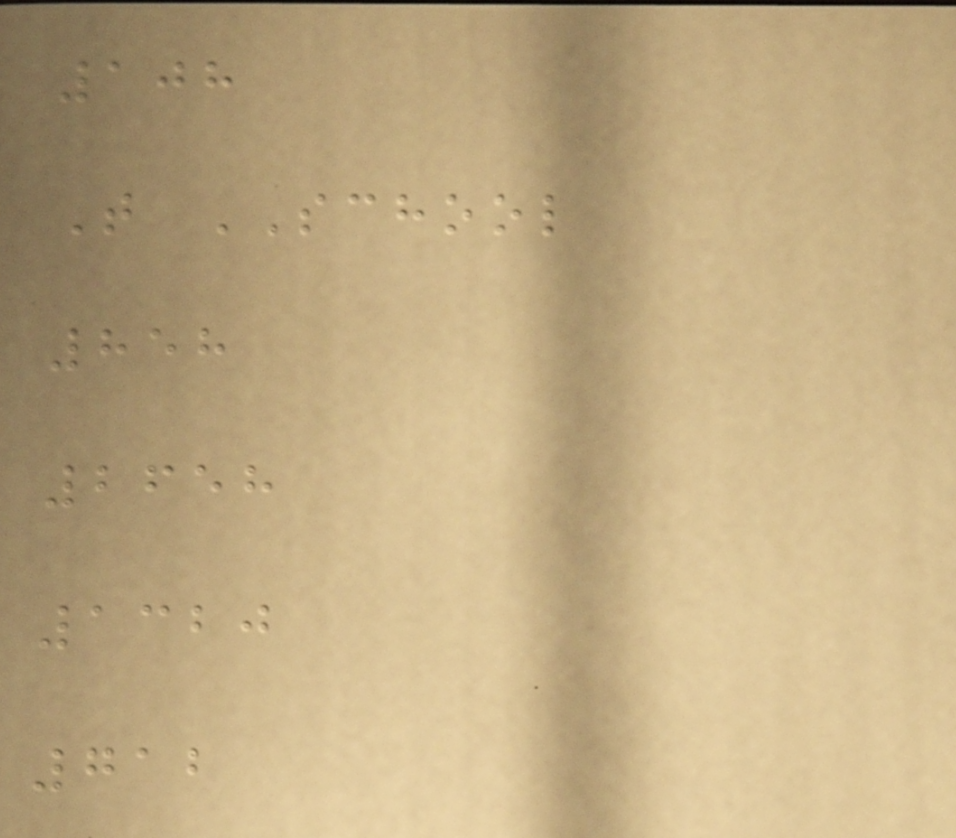108
T SCHOOL
858
2658
1320
712
